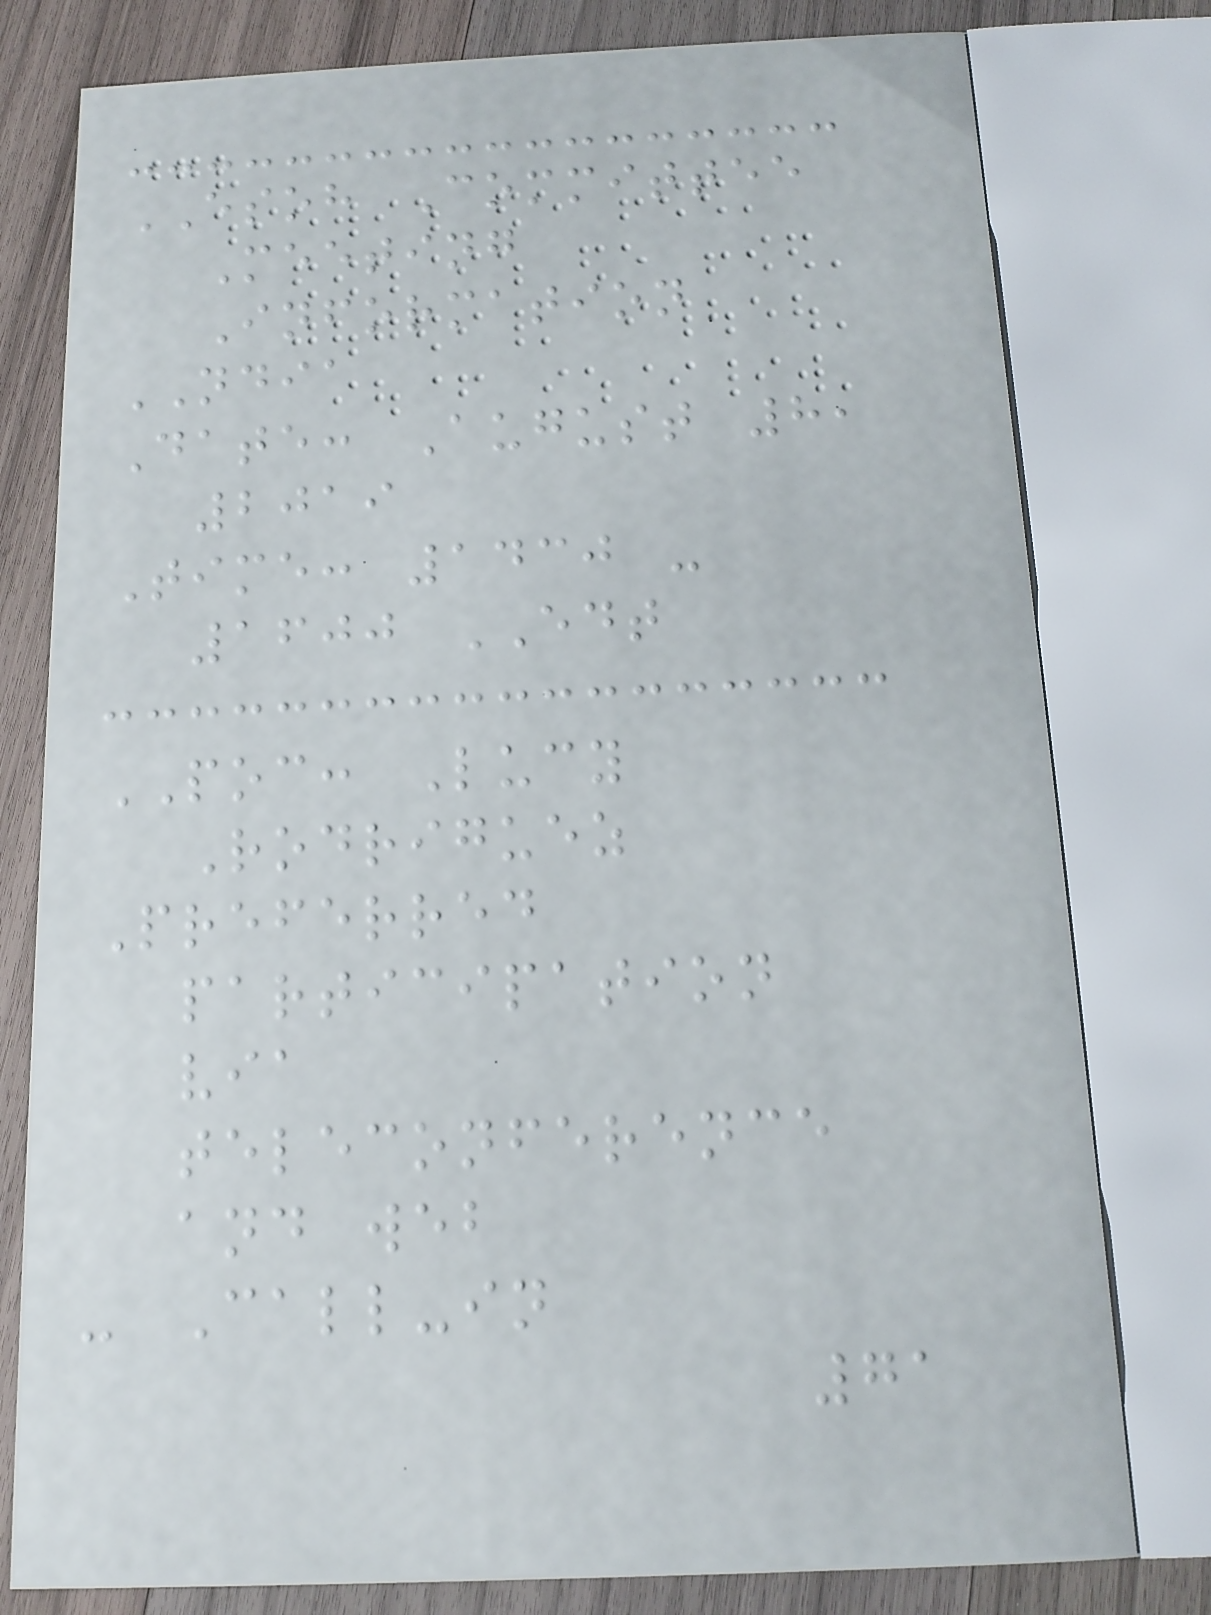ESOH Committee
Meeting
Information
NDIA
Date: August 8,
2019
Time: 1430 -
1600 EDT
POC: Lucy
Rodriguez
Preferred
participation
via
teleconference
and web
- Call-in
71
